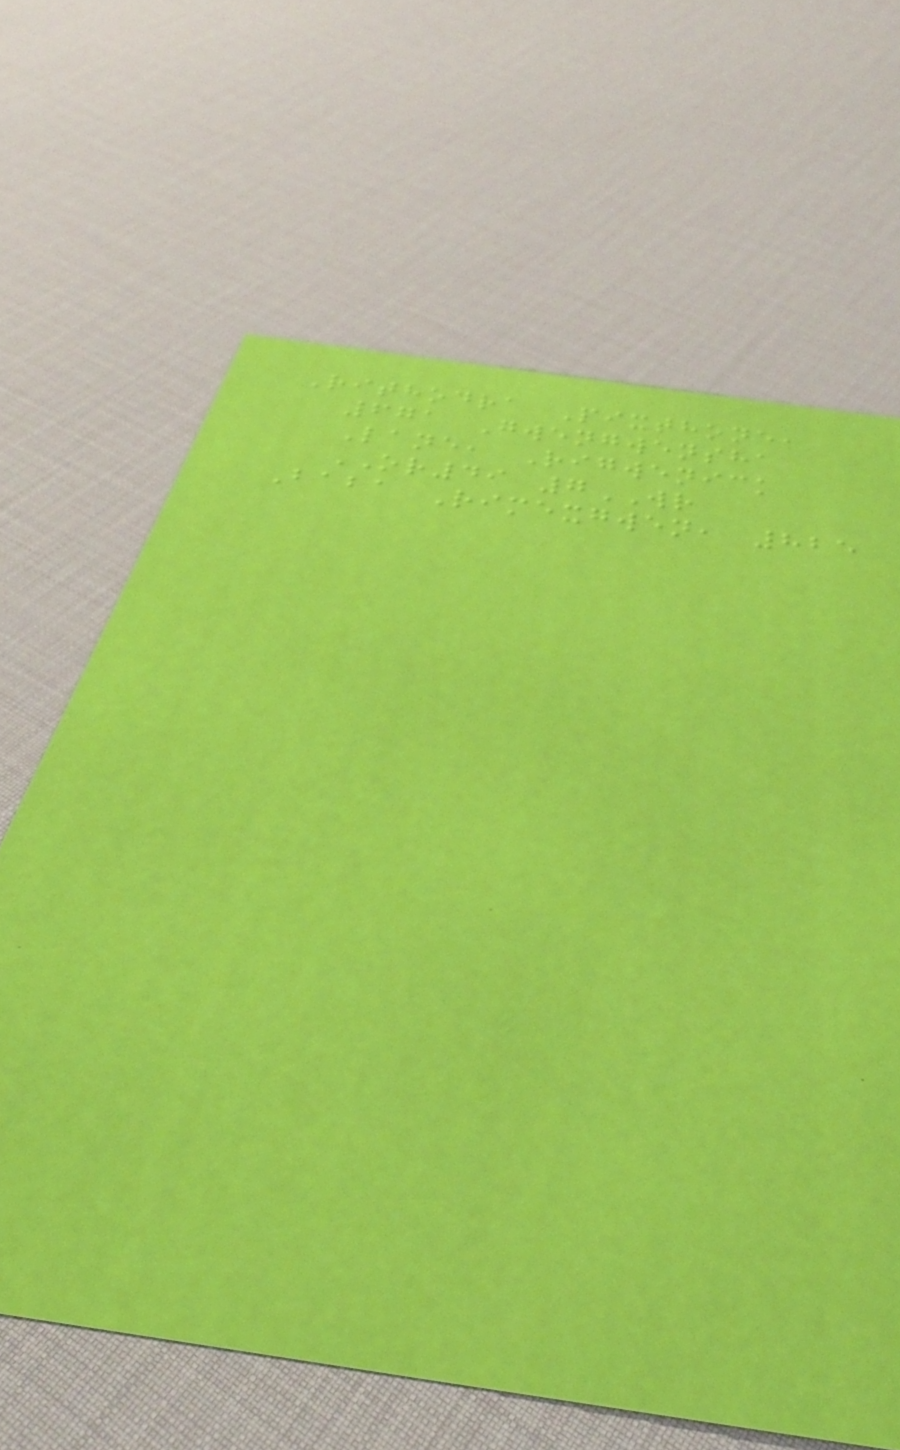Rithodra Pixthone,
671 Gwengwensha
Lane, Rigwenick
OR49 7WR
Baba Rimexgwen, 825
